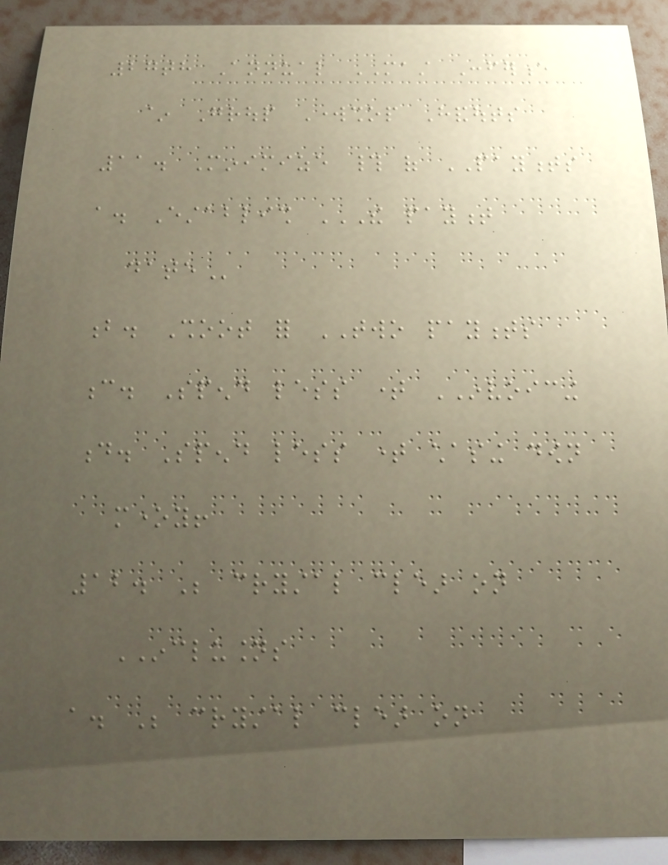27th Annual MAST Conference
~ Group Workshop Handouts
11. Minimize # of PAYMENTS
a. Establish THE PAYMENT
DATE
b. Shoot for TWO payments
c. Spend less time INVOICING
d. Spend less time chasing down
money!
12. Be crystal clear on
INCLUSIONS
a. Be crystal clear on
